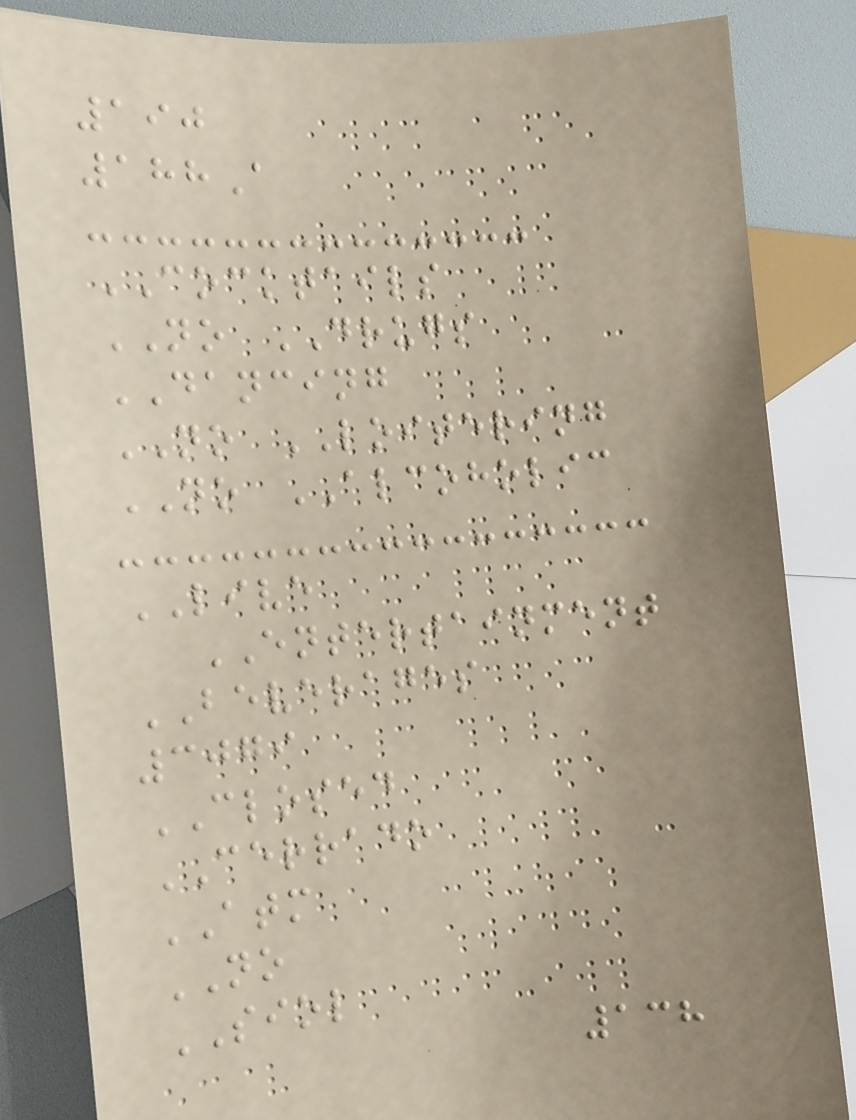190
188A
COCKTAILS
NO DRUGS
DANCING
NO LOITERING
NO ALCOHOLIC
LIVE
ENTERTAINMENT
BEVERAGES
3079
CLOSED
CERRADO
ATM
NO
SIOL
138
